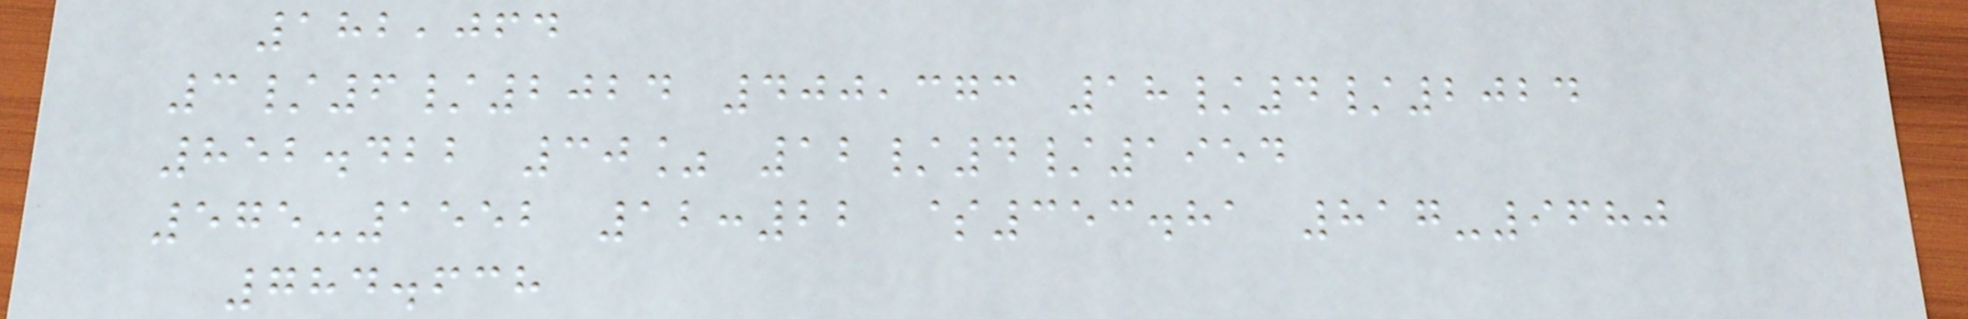182,064
3/6/2024 400,373 18/4/2024
852.422 30% 12/4/1954
575-1552 12:22 $353.81 817-9680
784.638
